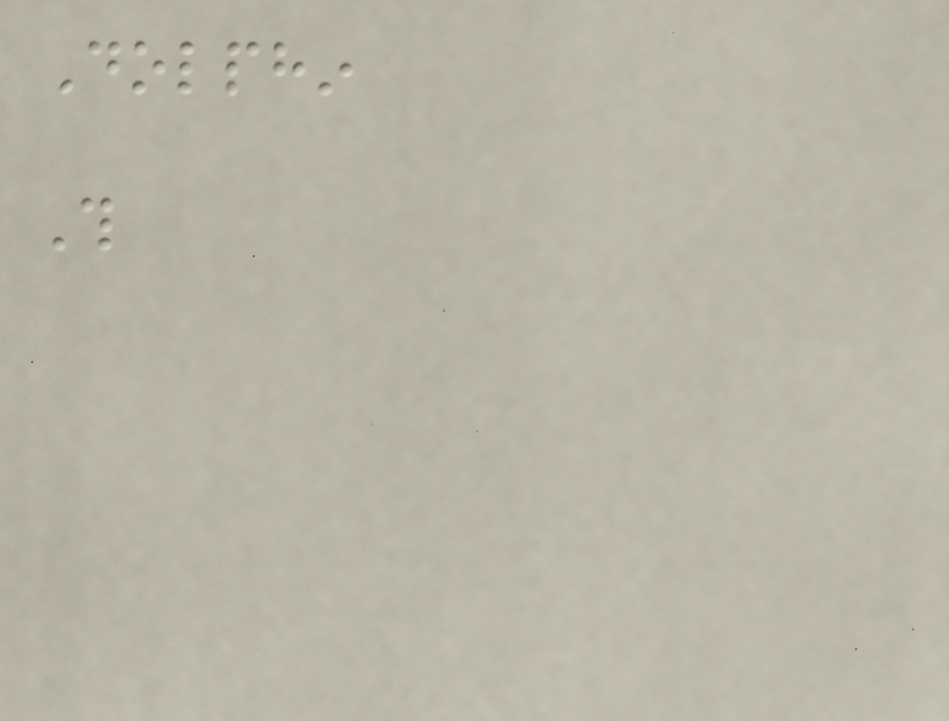Dolphin
This
